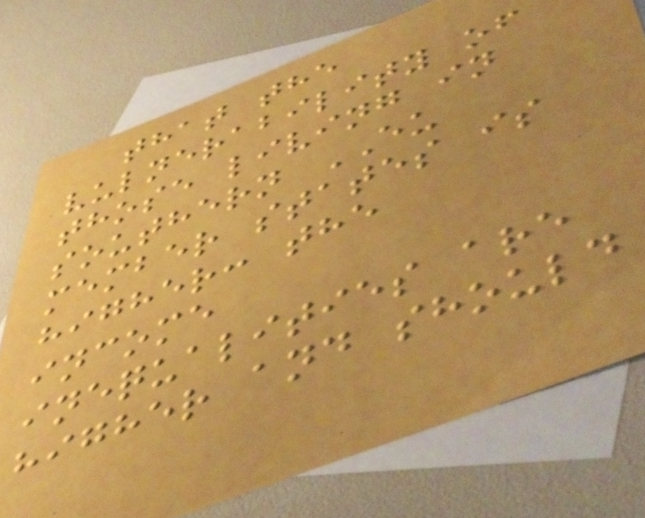that the
vulnerability of
those living in
southern EU
member states is
higher: the
income
inequalities are
higher and should
